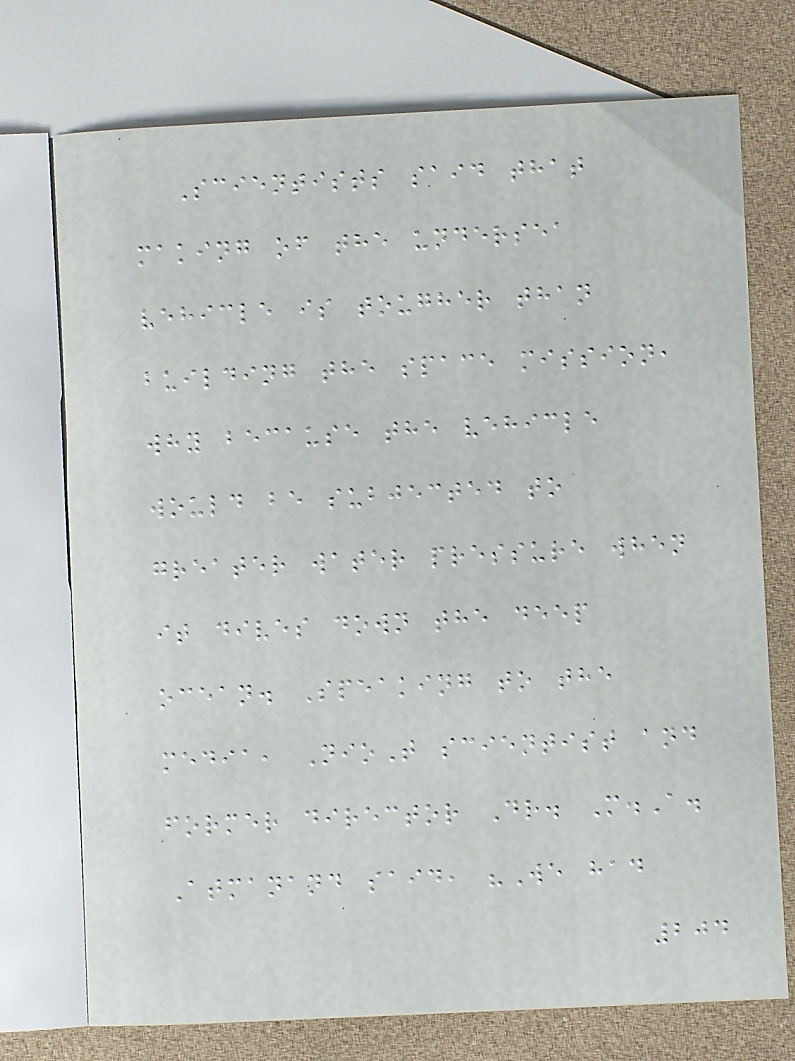Scientists said that
making of the undersea
vehicle is tougher than
building the space mission,
why because the vehicle
would be subjected to
greater water pressure when
it dives down the deep
ocean. Speaking to the
media, NioT scientist and
former director Dr. M.A.
Atmanand said, "We had
204
